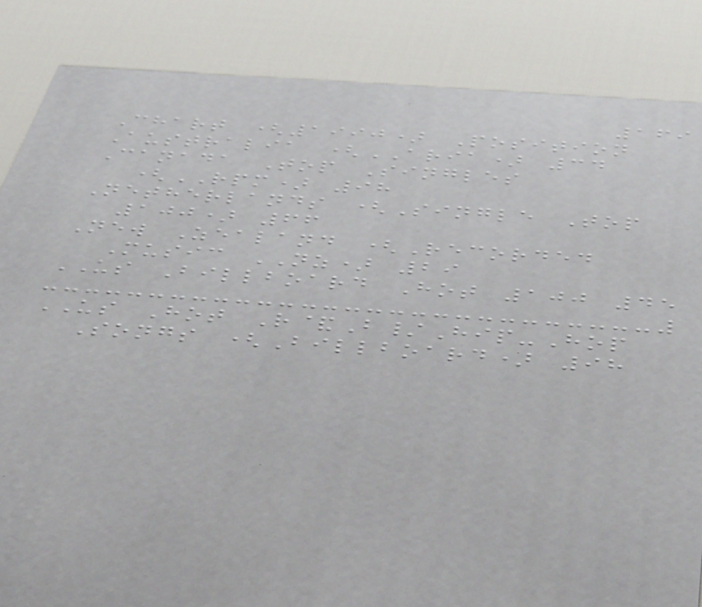169
Chart (1990) Position
Australia (ARIA) 34
Canada Top Singles
(RPM) 98
Netherlands (Single Top
100) 66
New Zealand (Recorded
Music NZ) 29
US Billboard Hot 100 45
US Hot R&B/Hip-Hop
Songs (Billboard) 98
